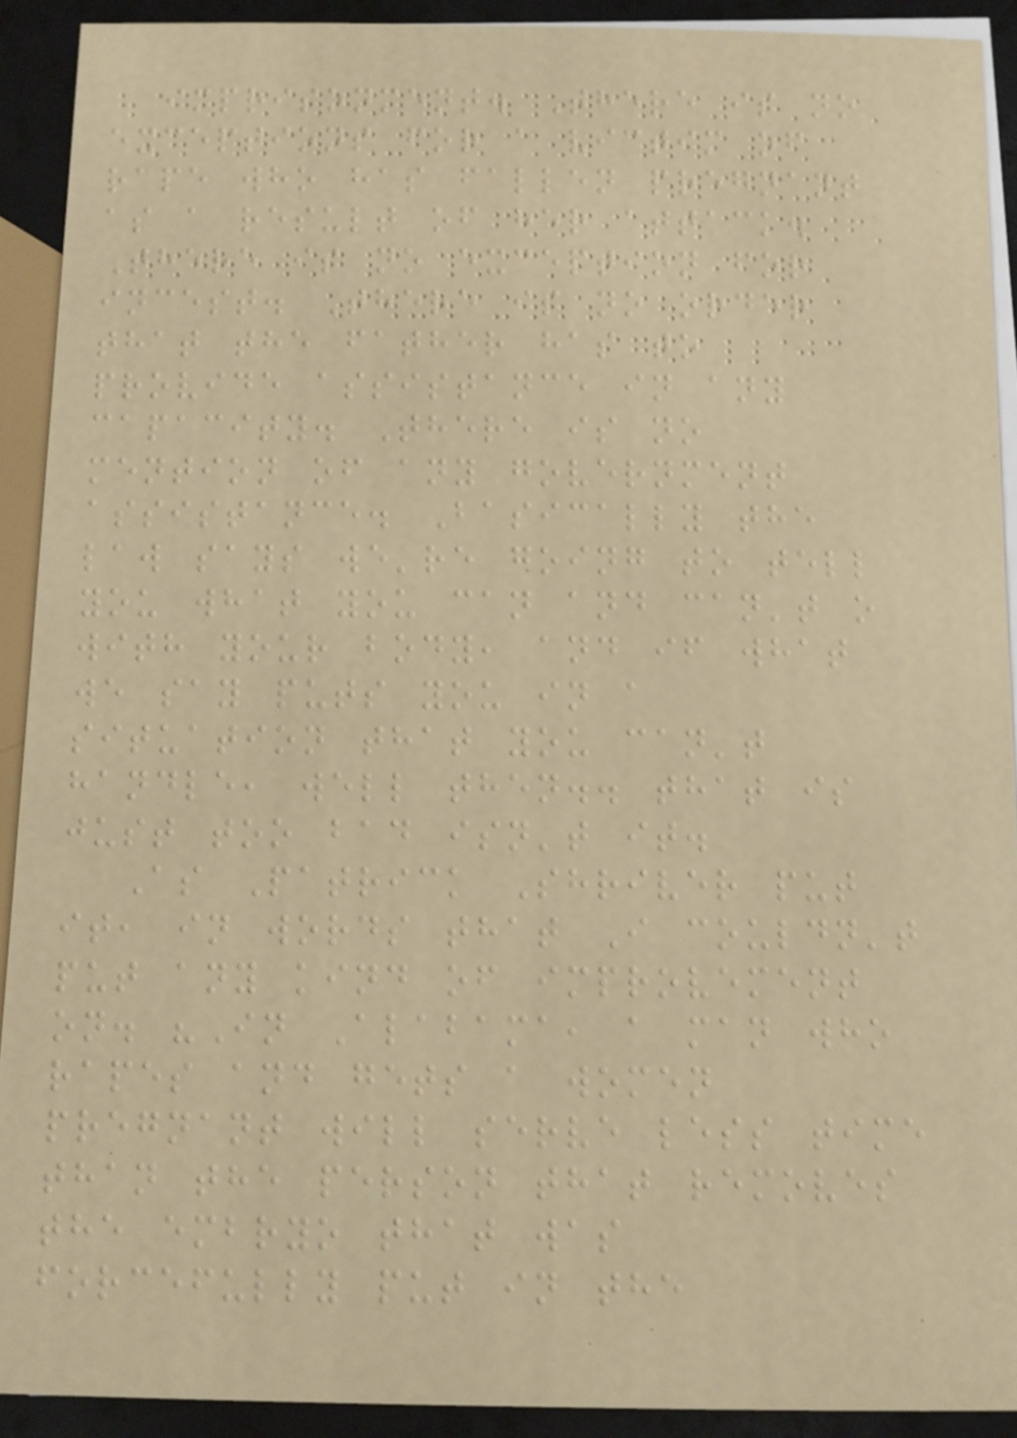imprisonment. There is no
exceptions for a victim of
rape who has fallen pregnant
as a result of her attack.
There is no exception for
incest. There is no order
that the father has to
provide assistance in any
capacity. There is no
mention of any government
assistance. Basically the
law says we're going to tell
you what you can and can't o
with your body, and if what
we say puts you in a
situation that you can't
handle, well then.. that is
just too bad isn't it.
As Patrick Shriver put
it, in words that I couldn't
put any kind of improvement
on. "In Alabama, a man who
rapes and gets a women
pregnant will serve less time
than the person that removes
the embryo that was
forcefully put in the
